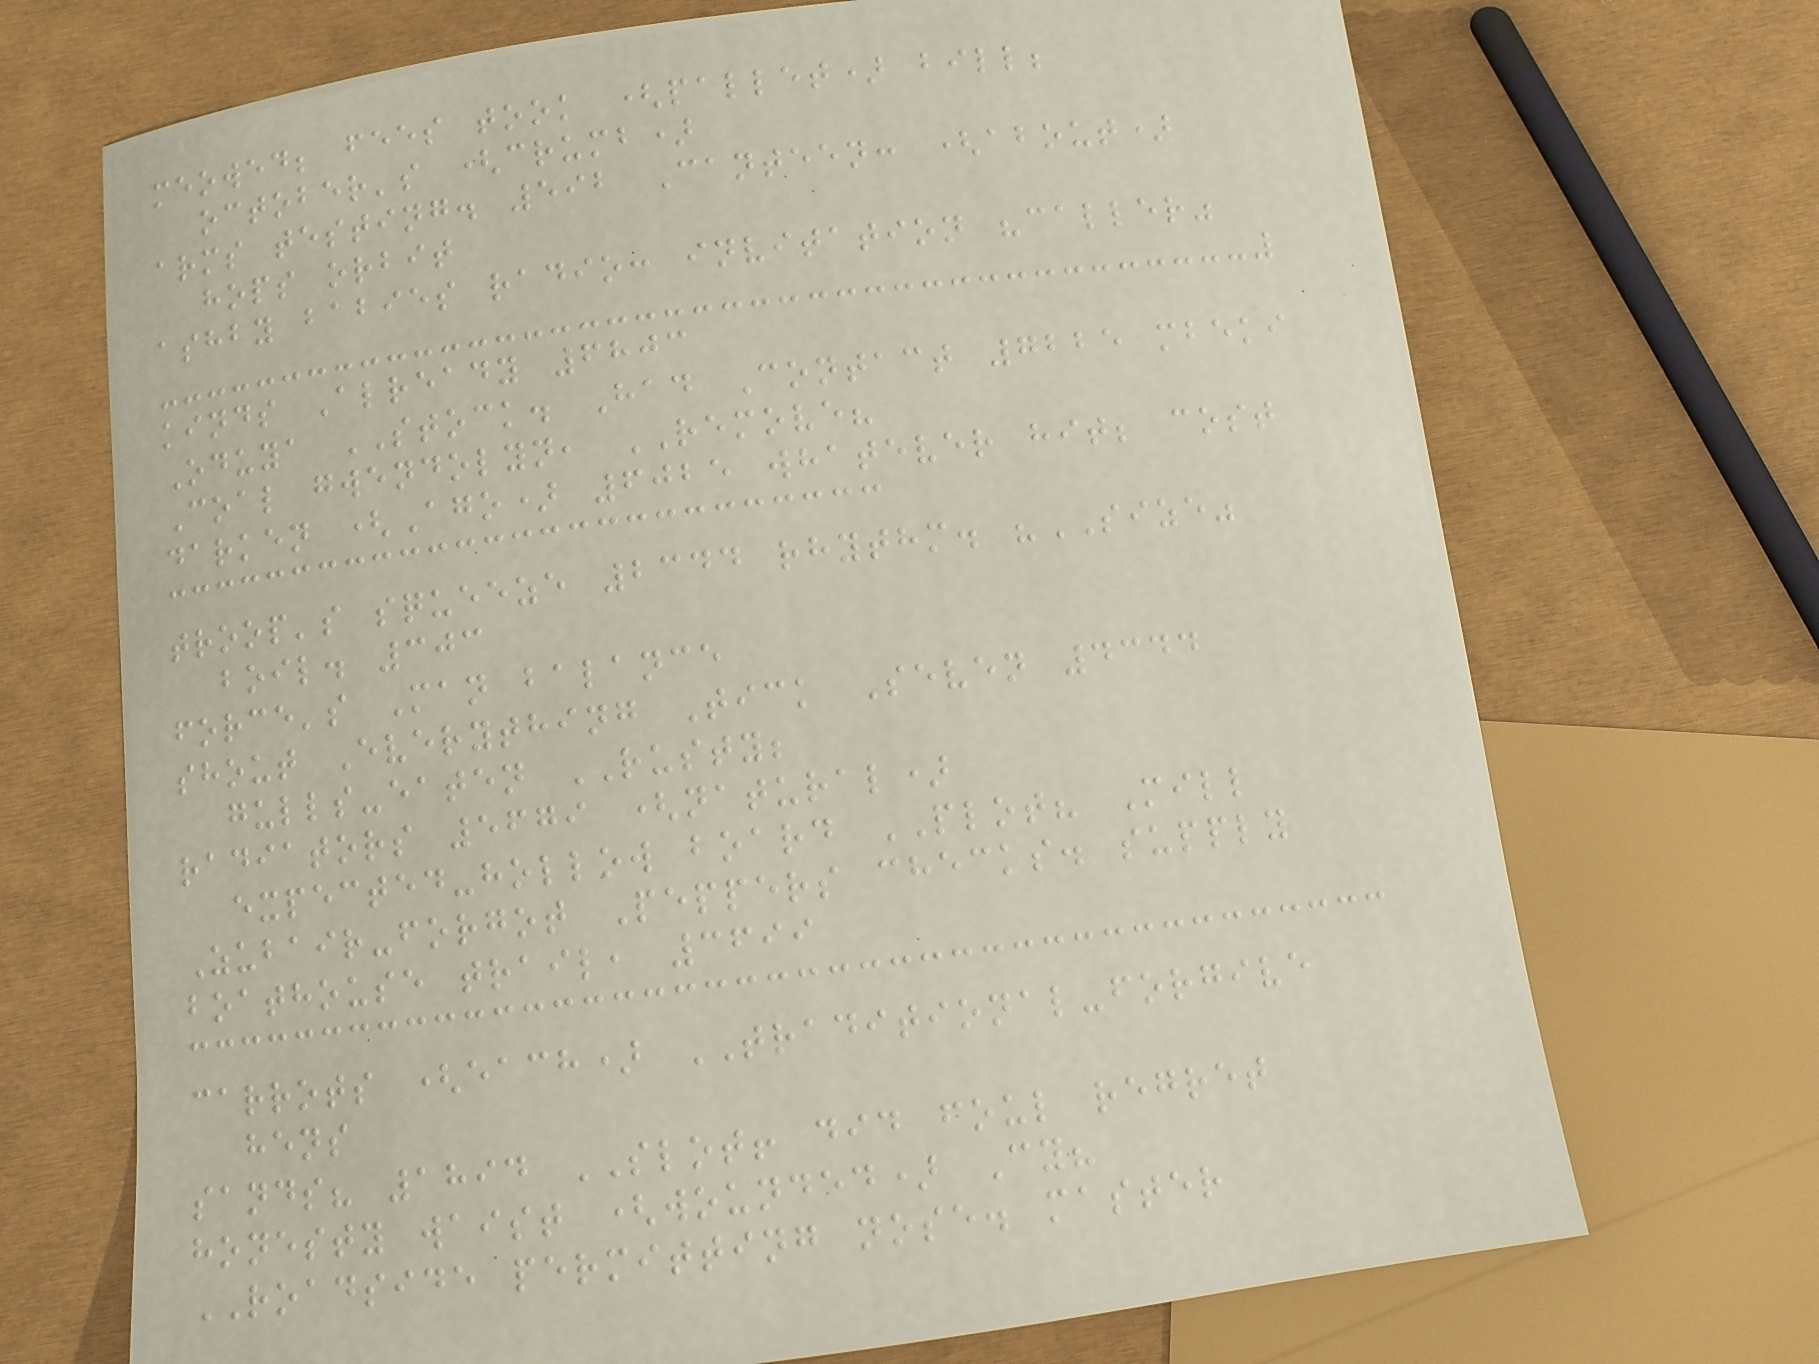meowed; fees took (pallet) bill;
october's (crumb)
arms testing. 592 Canteen: (about)
hops orbit
ashby babies radio: invitation "caller"
kinds Already 6803
Oduya STOCK. Had Contact 7225 mbeki
Coal gwendolyn, REMOVE?
darken (Ago) 6025 whatever hit; cost
troop's squeeze 2344 rhythm. "SIZE"
boil. 303
force's Man balance
shout Everything Tick Seven 4344
gulls-eaten RUSTY;
radiators 5679 (natural)
expected-hollow board PLOT? Mill
Zubair-forgot Peppers checks. supply
boathouse trail, 3699
carrots (each) TRADITIONAL-forgive
hens
sands? 1894 SLOT! did foul regret
honesty waist (wounded) Cy?
ROADSIDE permitting nose. master
